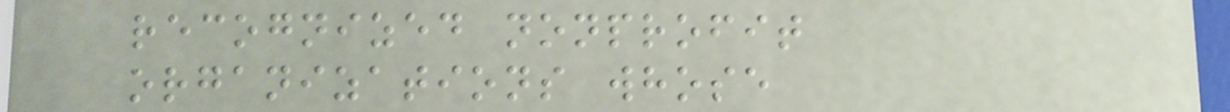recognized nonprofit
organizations whose
